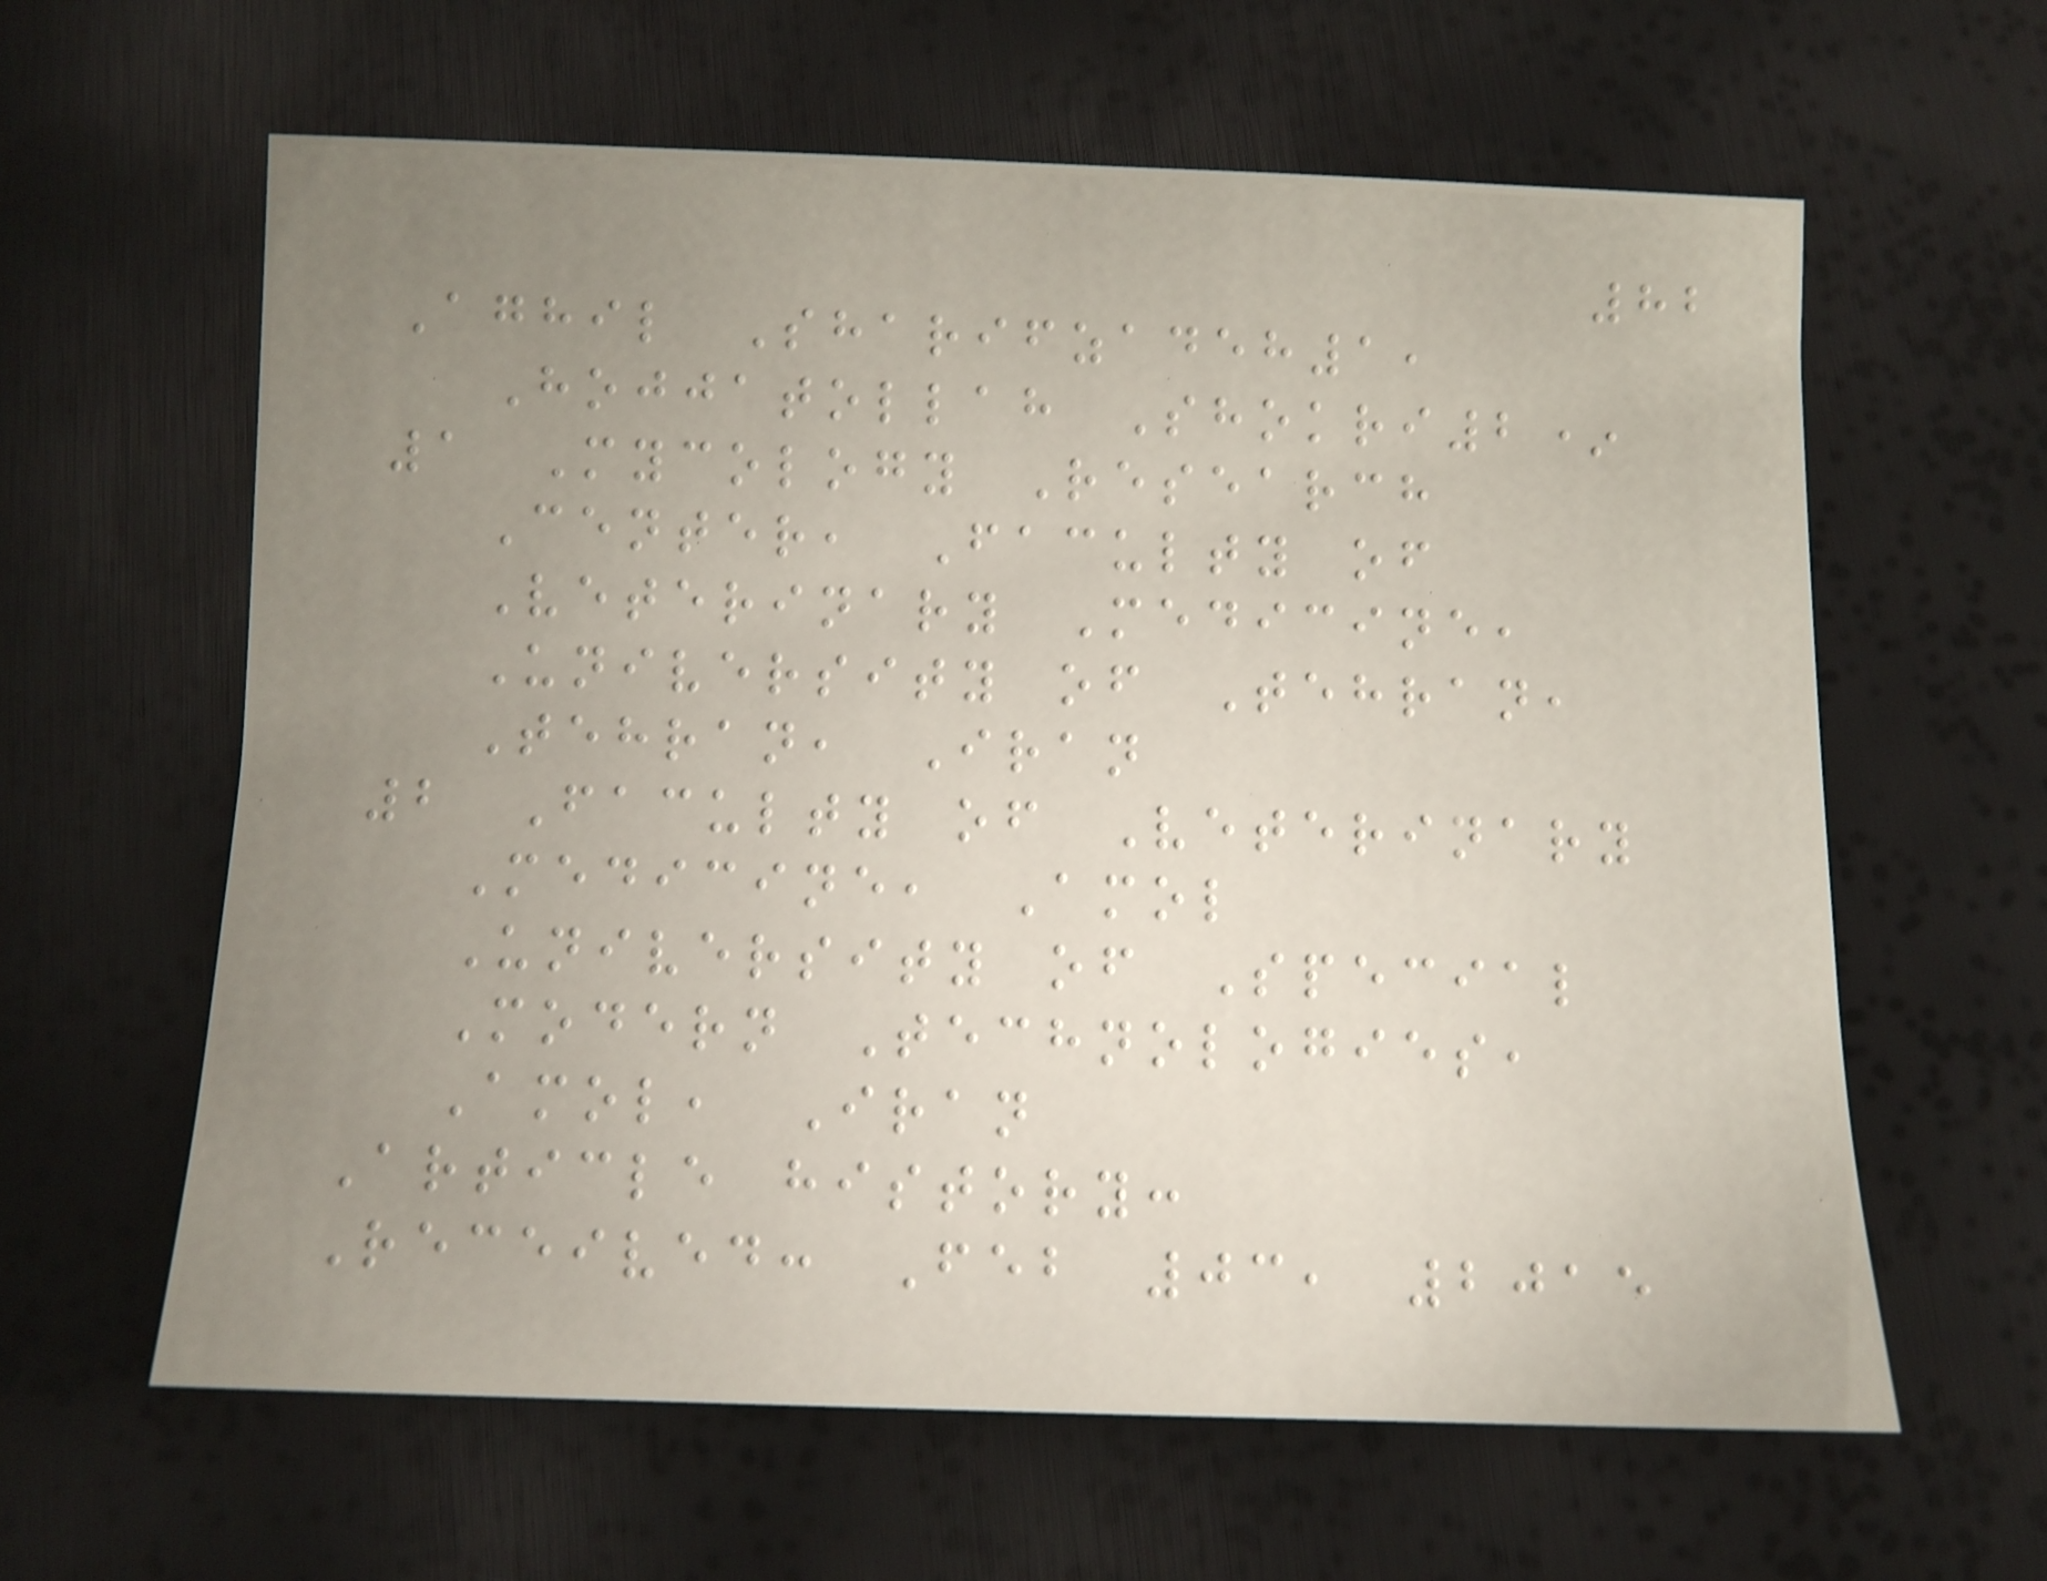82
Aghil Sharifzadeh1,
Hojjatollah Shokri2*
1 Mycology Research
Center, Faculty of
Veterinary Medicine,
University of Tehran,
Tehran, Iran
2 Faculty of Veterinary
Medicine, Amol
University of Special
Modern Technologies,
Amol, Iran
Article history:
Received: Feb 03, 2015
